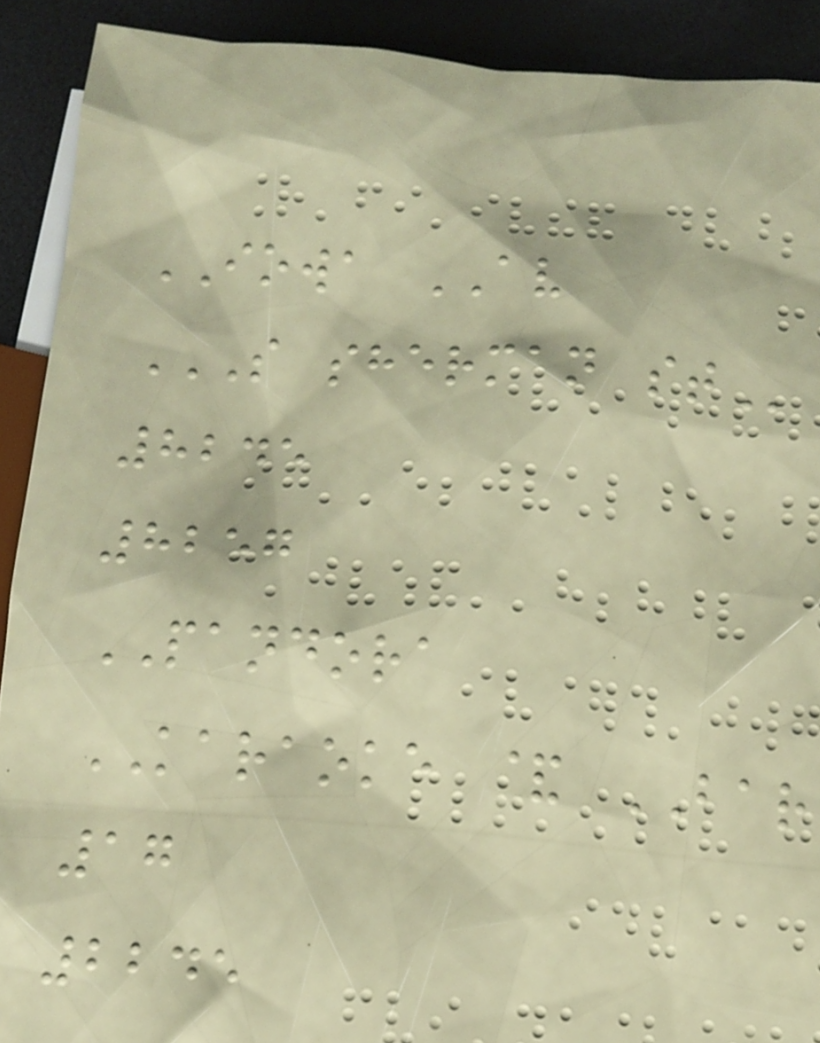IOWA AV
S SHERMAN ST
8245
8257
PANDORA
KARAOKE & BAR
17
2245
